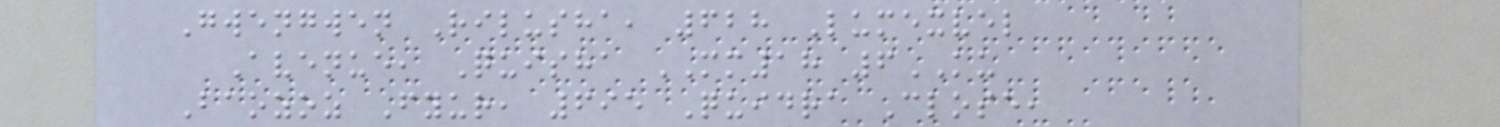Gwengwen Rilusha, 628 Lumexvel
Avenue, Quisha MM18 6KU
Baozoz Fyur, 695 Quidra Close,
